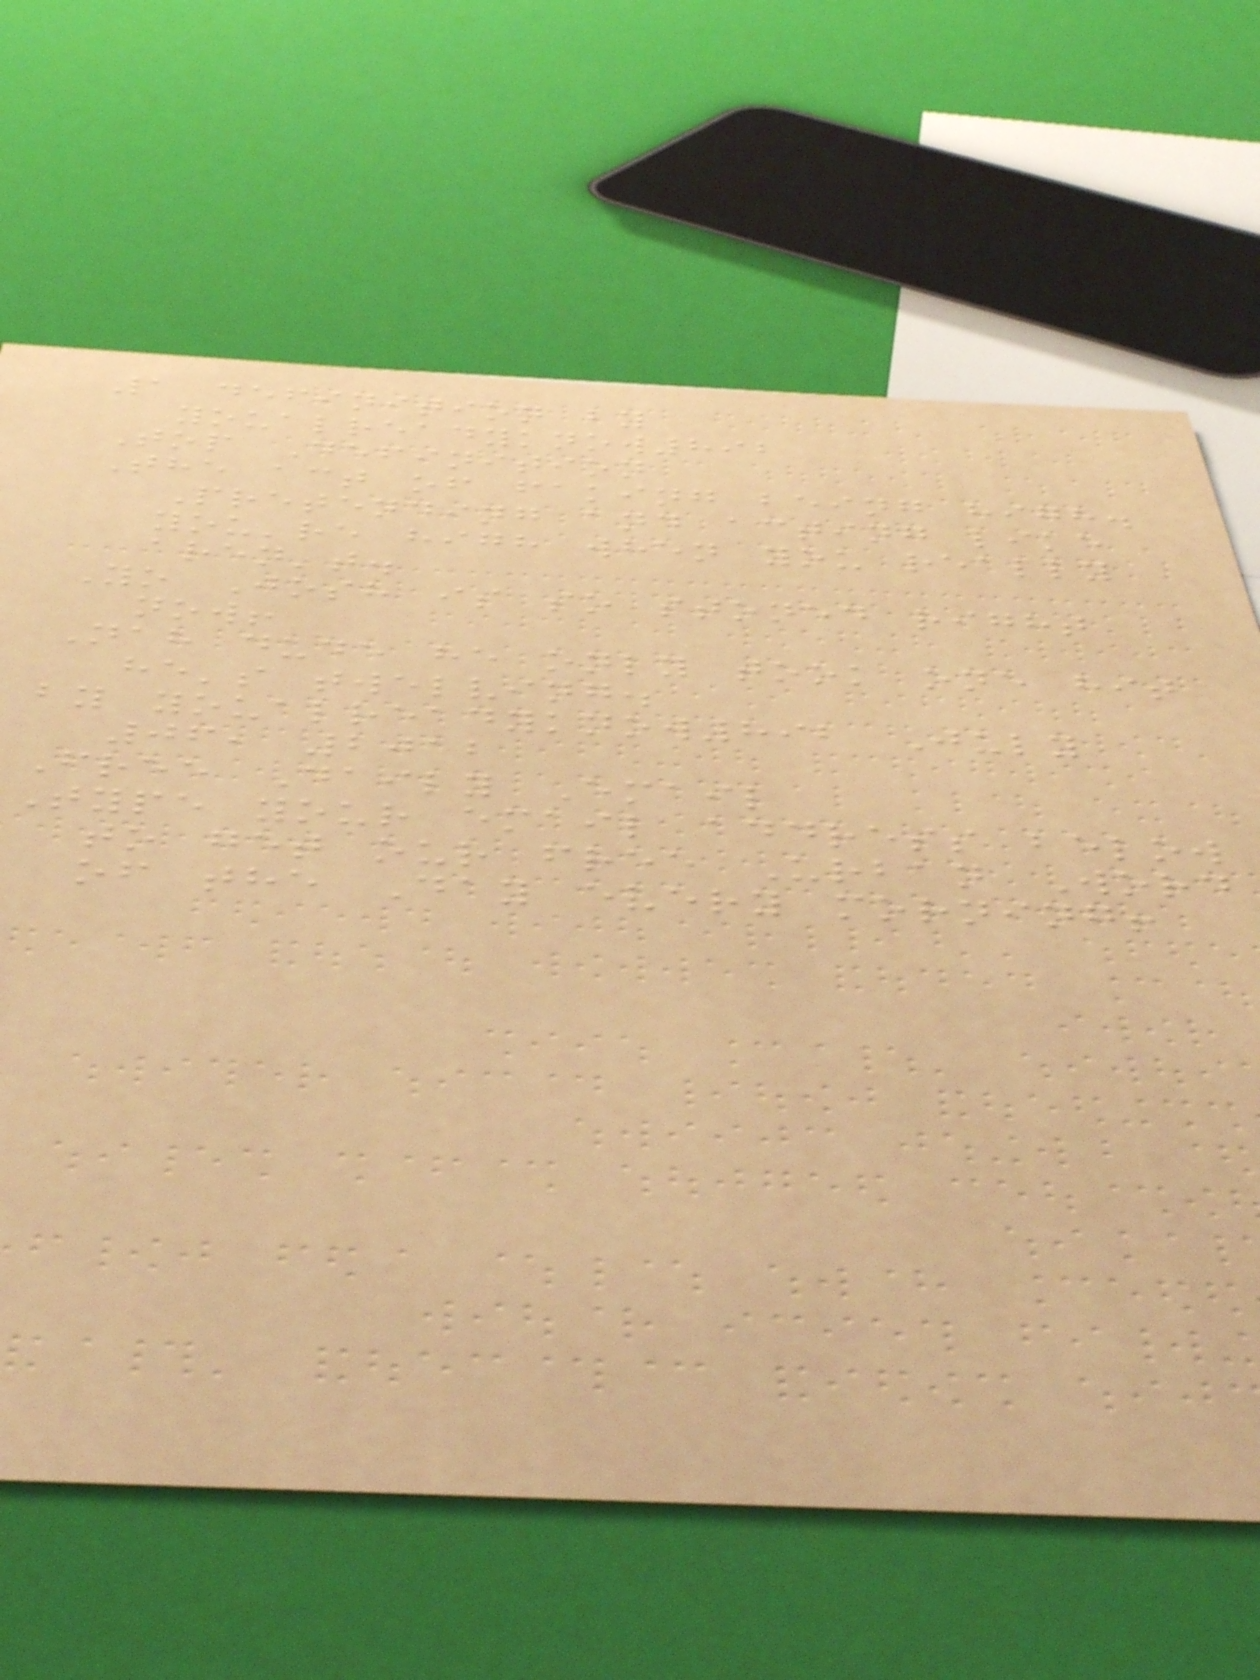1 definition by
youalreadyknow892
Top Definition
The act of faking being high.
Pretending and acting like
you're high when you really
aren't.
Yo Josh is so stoned right
now!
Nah dude he only took one hit
he's twelving.
by youalreadyknow892 July
06, 2012
Free Daily Email
Type your email address below
to get our free Urban Word
of the Day every morning!
